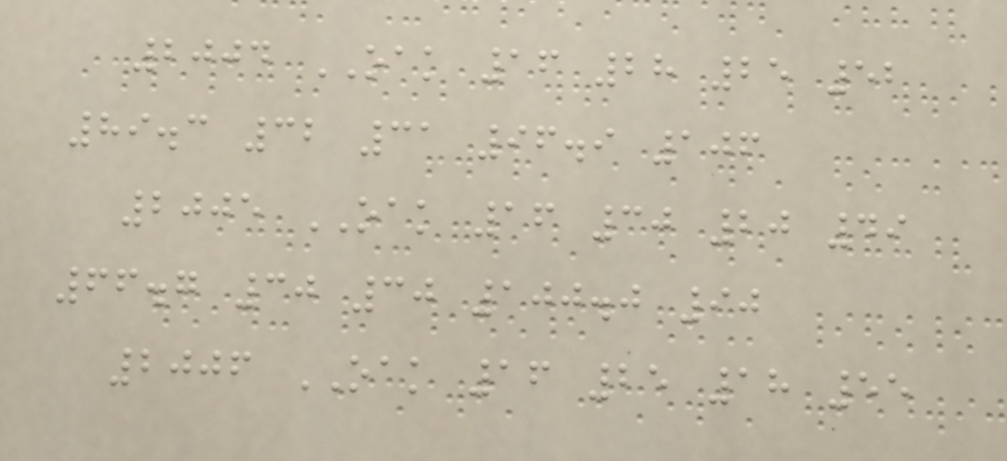2004 OAK 16 28 25 52
89.3 32 31 96.9 106
2005 OAK 16 30 20 49
66.7 30 30 100.0 90
2006 OAK 16 25 18 55
